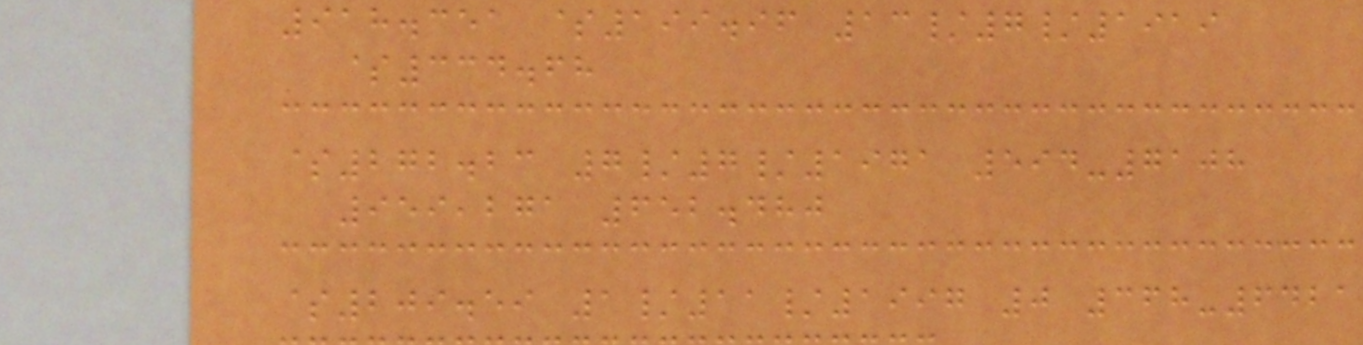918.351 $199.96 13/7/1919
$334.68
$272.23 7/7/1971 594-7108
959,271 652.480
$209.59 1/11/1997 0 368-6421
